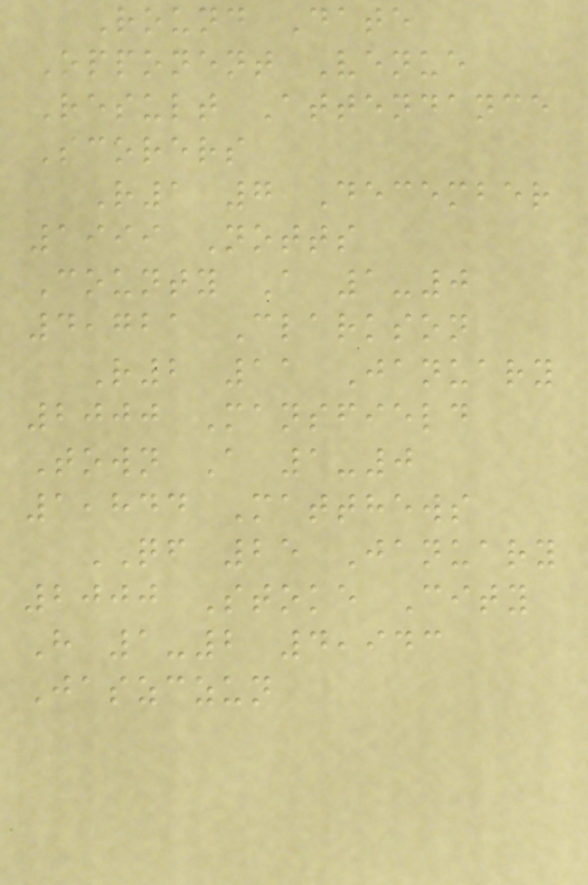Round Date
Opponent Venue
Result Attendance
Scorers
R1 7 December
1999 Notts
County A 1-0
4,721 Clarkson
R2 11 January
2000 Mansfield
Town A 1-0
1,844 Matthews
QF 25 January
2000 Stoke City
H 1-2 4,943
Jaszczun
